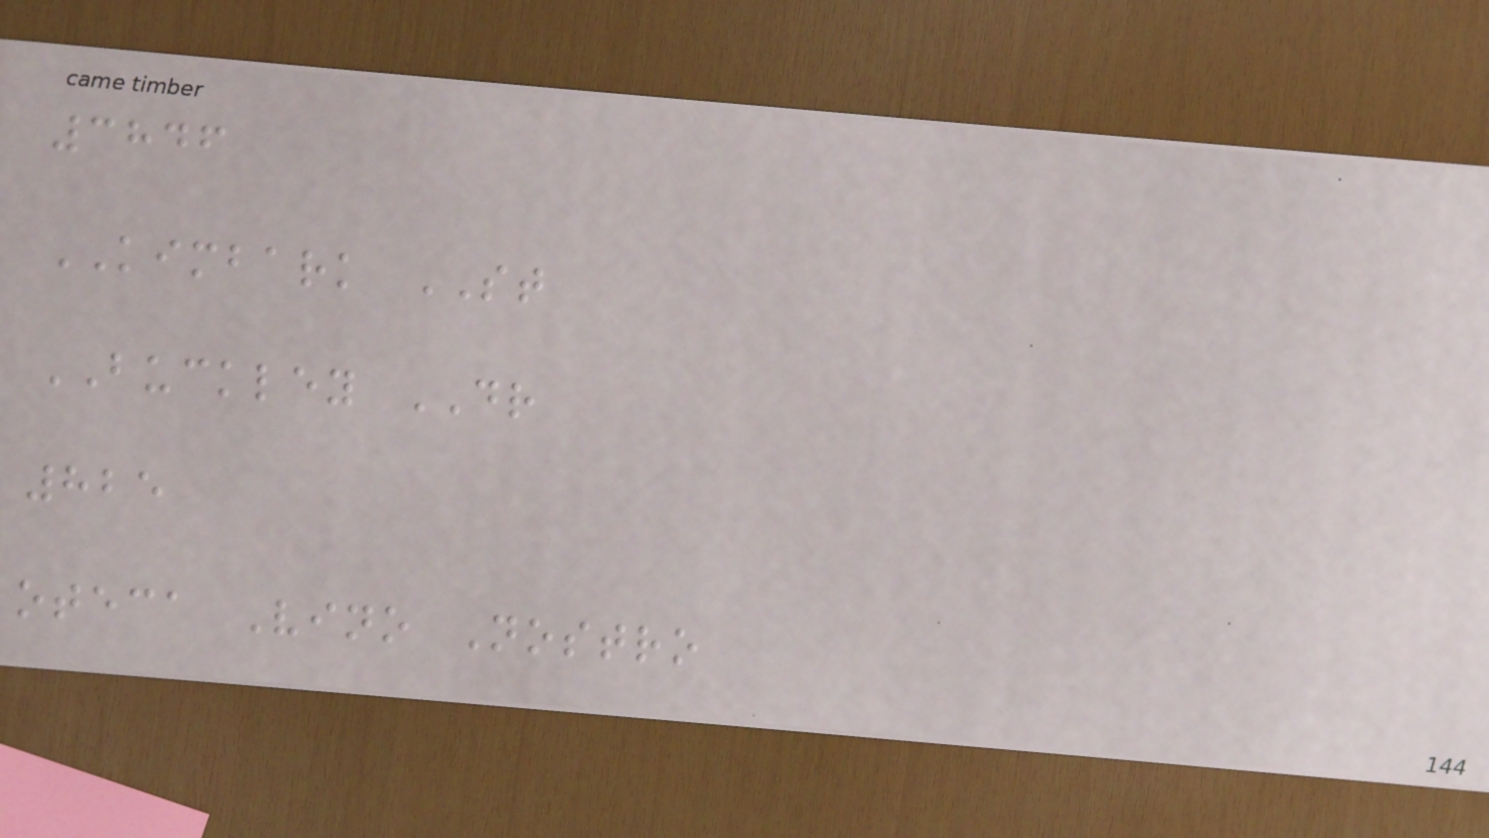3846
KIMBARK ST
BUCKLEY DR
825
oteca Vino Nostro
